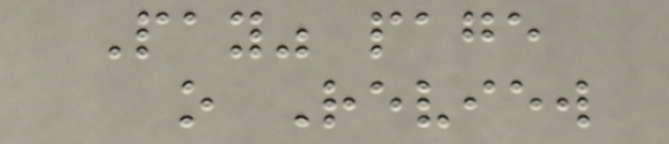Pay" page
o Review
